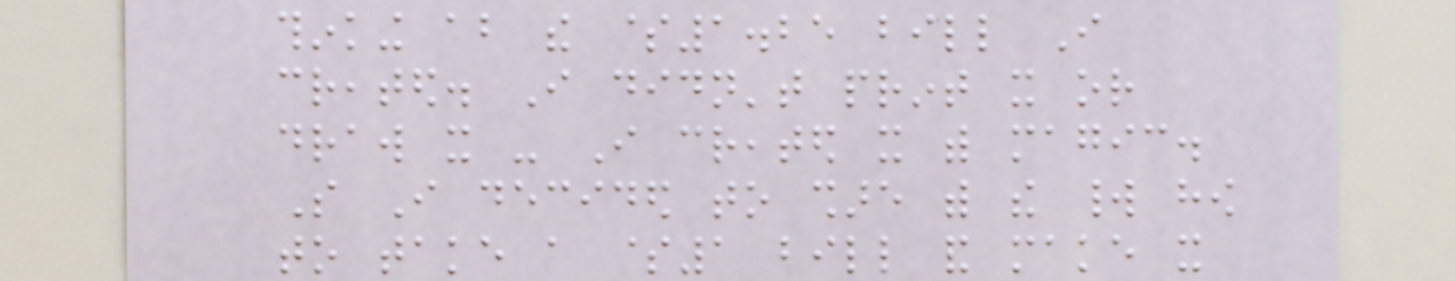thinking about the $1.25 bill I
created. I didn't print it or
draw it - I created it with magic.
So I decided to share with the world how
to take a $1 bill and make it
